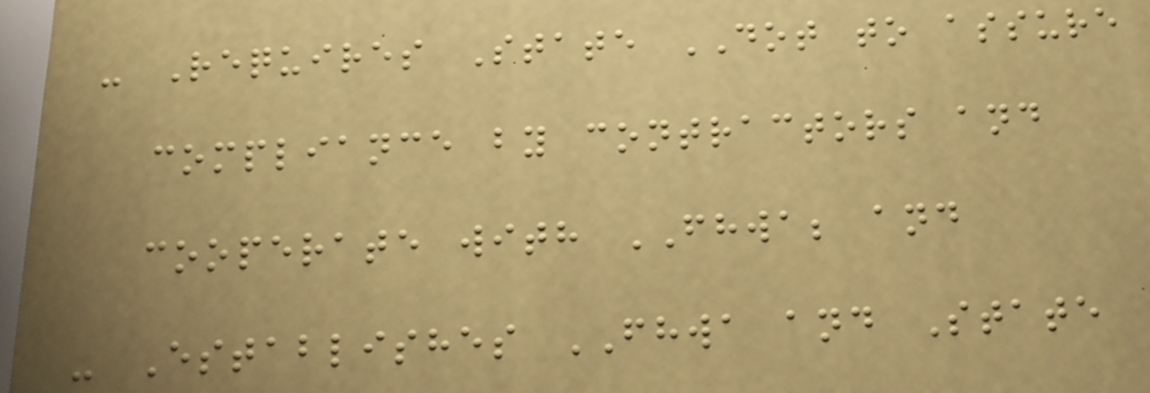- Requires State DOT to assure
compliance by contractors and
cooperate with FHWA; and
- Establishes FHWA and State
